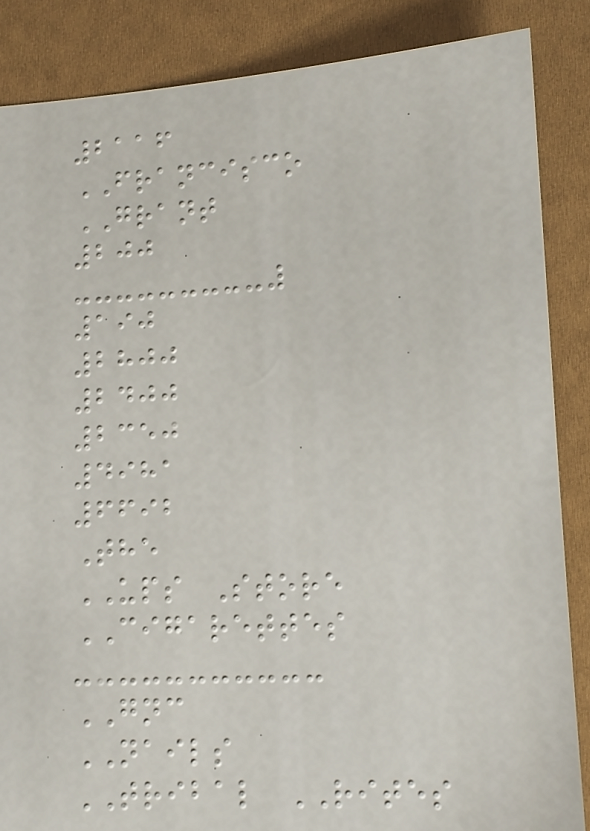2116
FRANCISCO
GRANT
200
190
2800
2400
2350
4981
6692
The
UPS Store
CIGARETTES
GNC
NAILS
TRIBAL RITES
